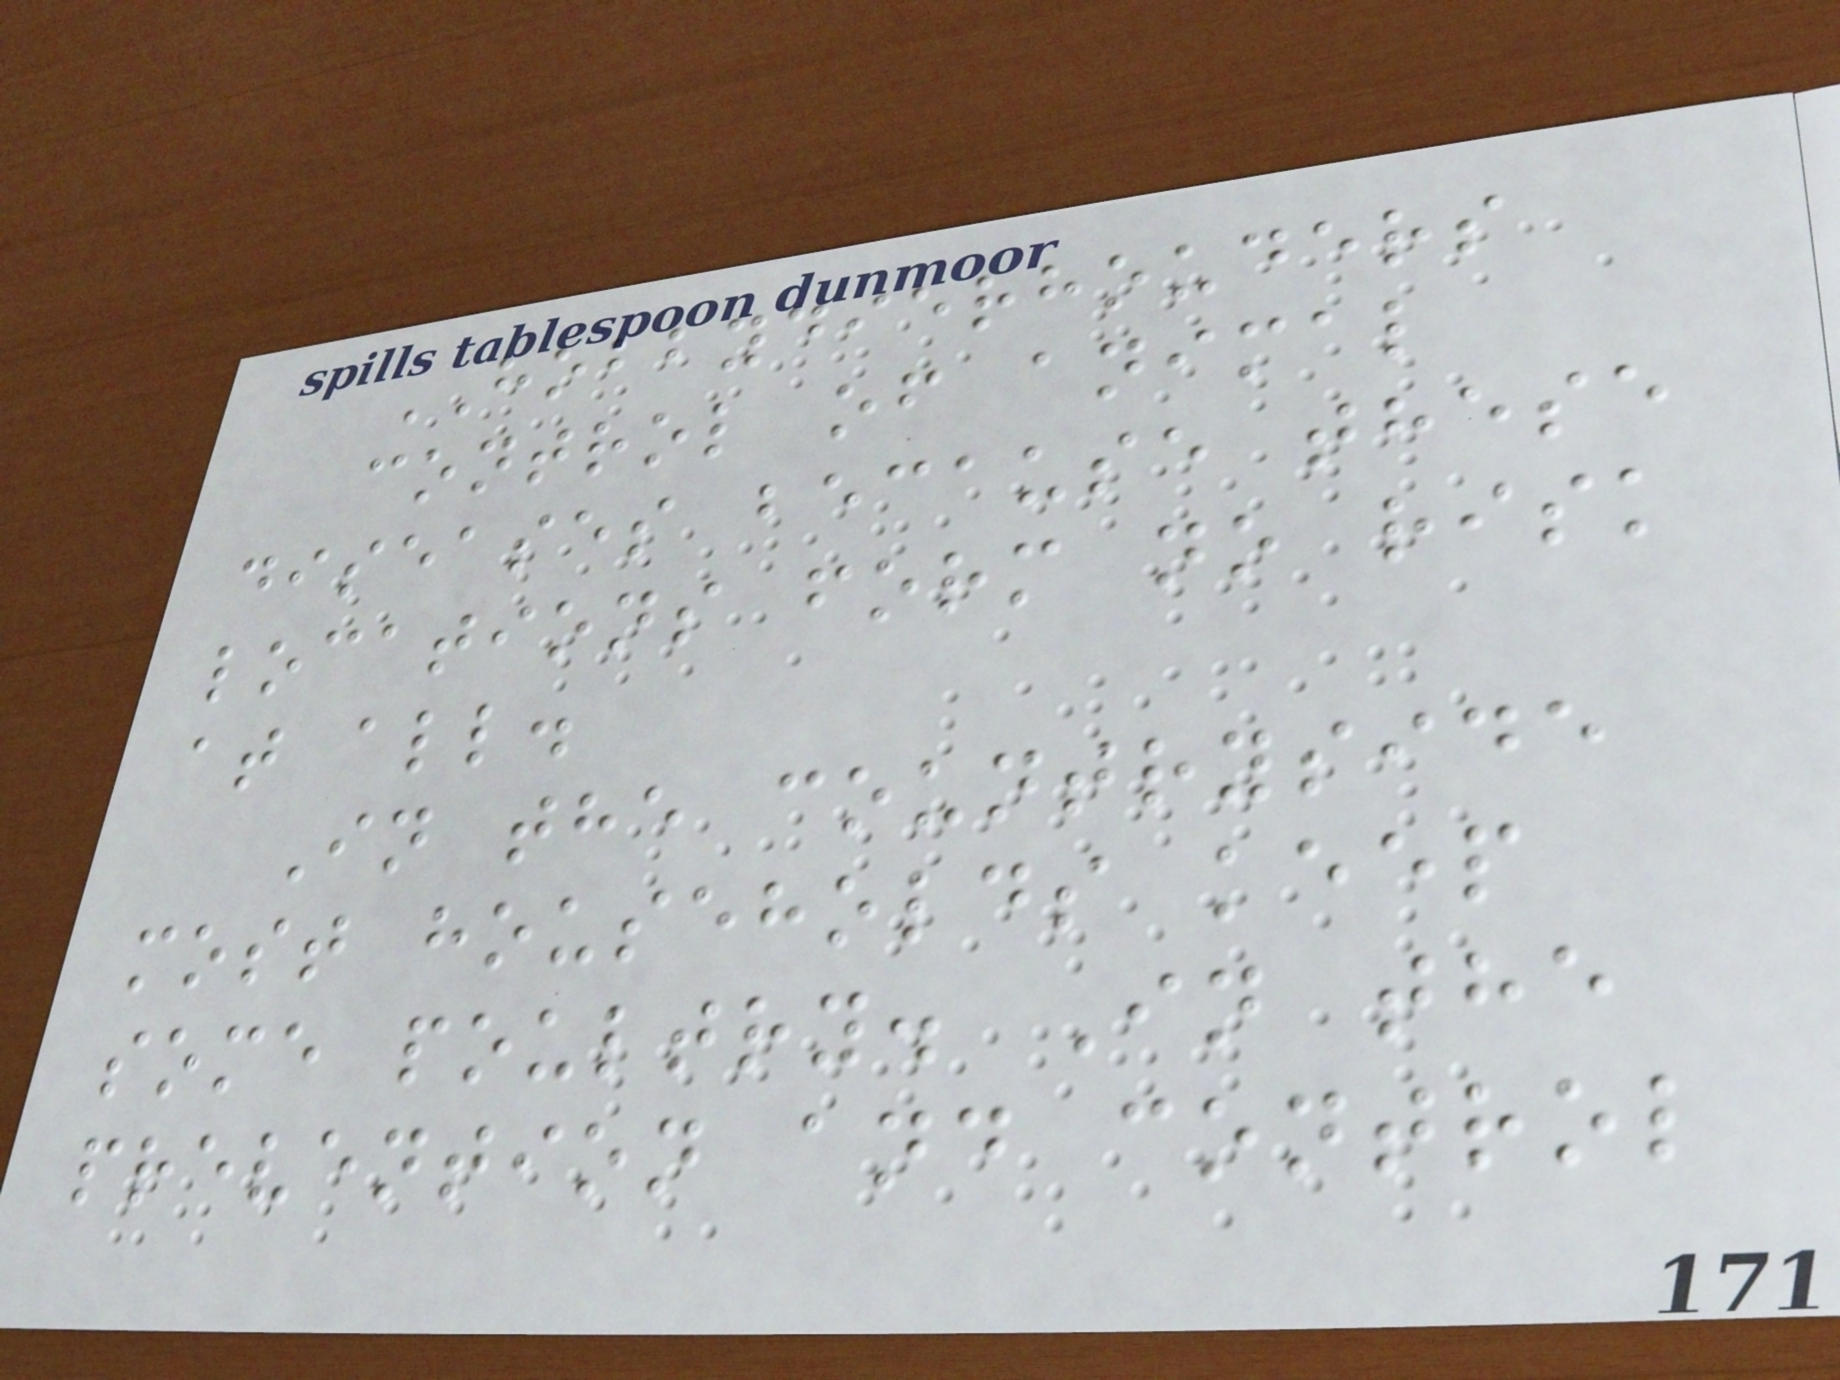HOBBYDIERHOUDERS
control of animal
diseases because these
locations form no risk
at all.
In the countryside
most households keep
some poultry. In the
prevention and control
